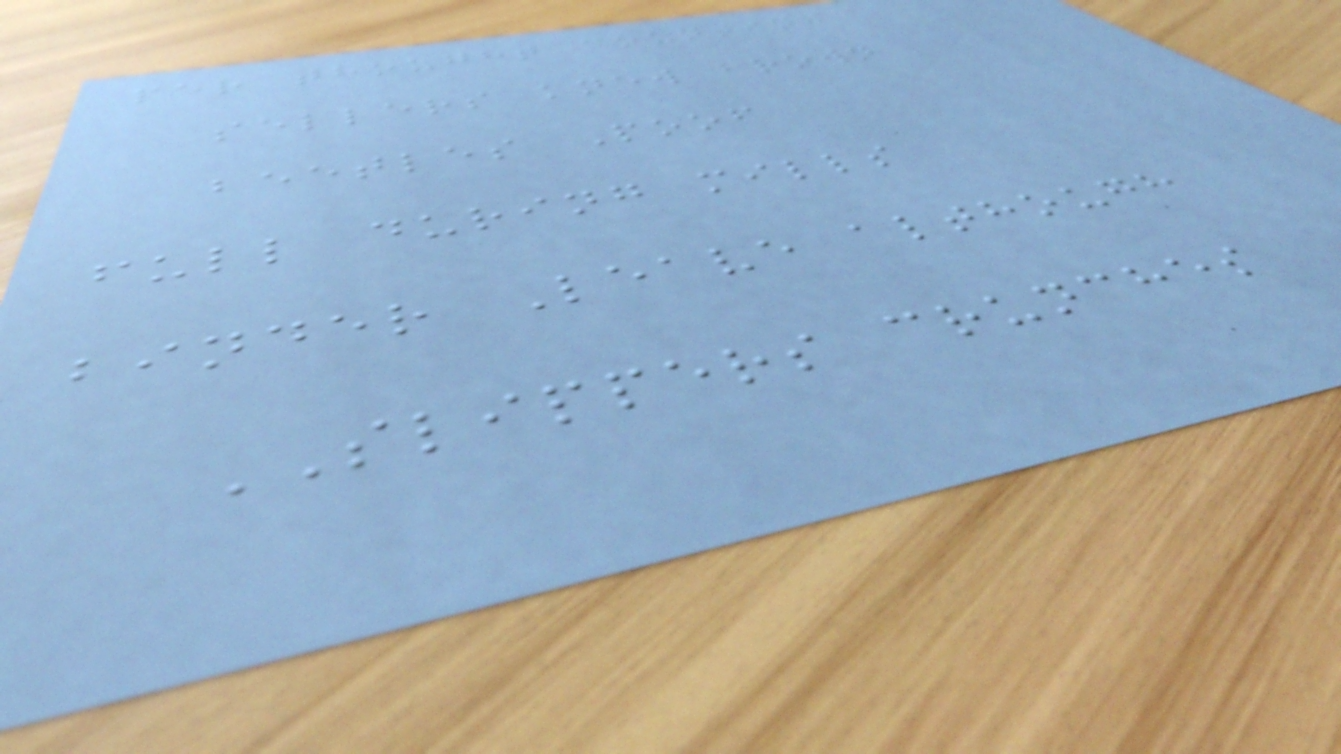per thought counting
sellers knew brown
beetles Poof
full during mills
binder Leave although
SLIPPERS crunches
